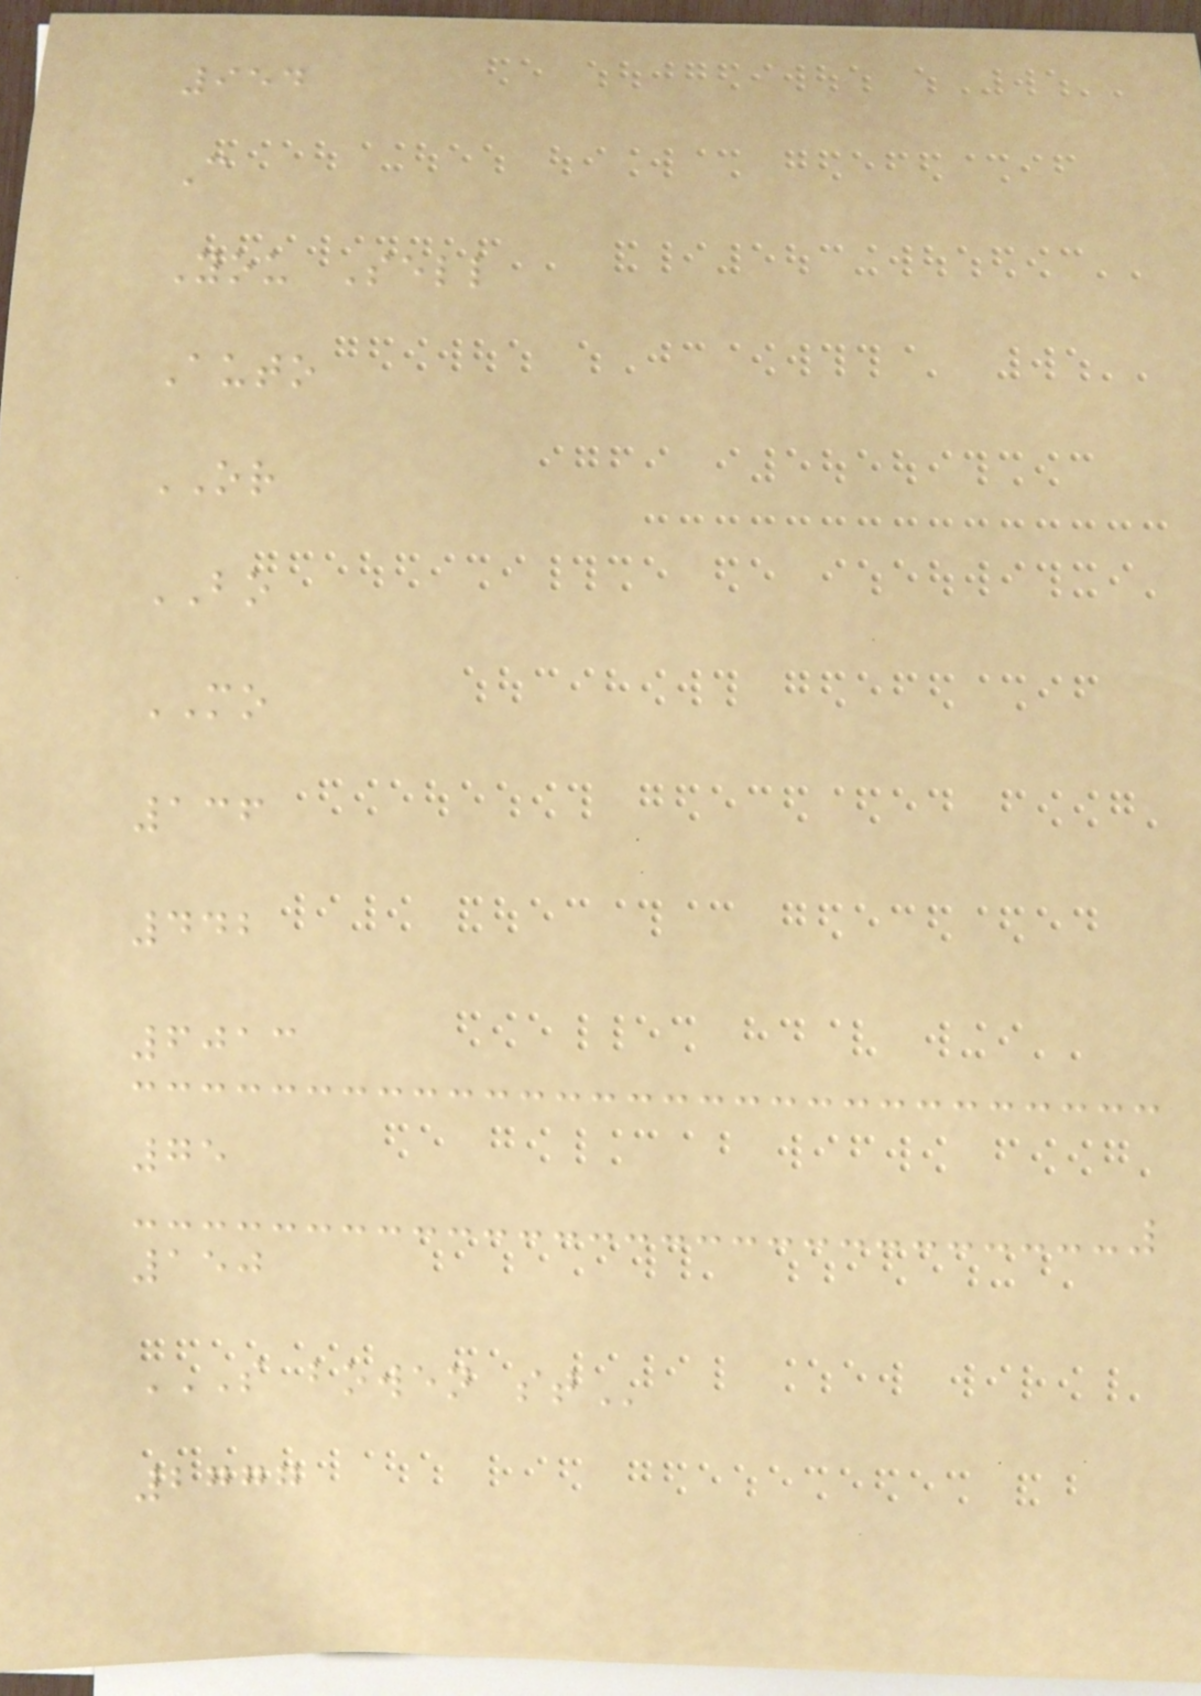954
C
You Sell
Auto
OR
BO
MO
136
442
6013
75
150
S BOWEN ST
2777
